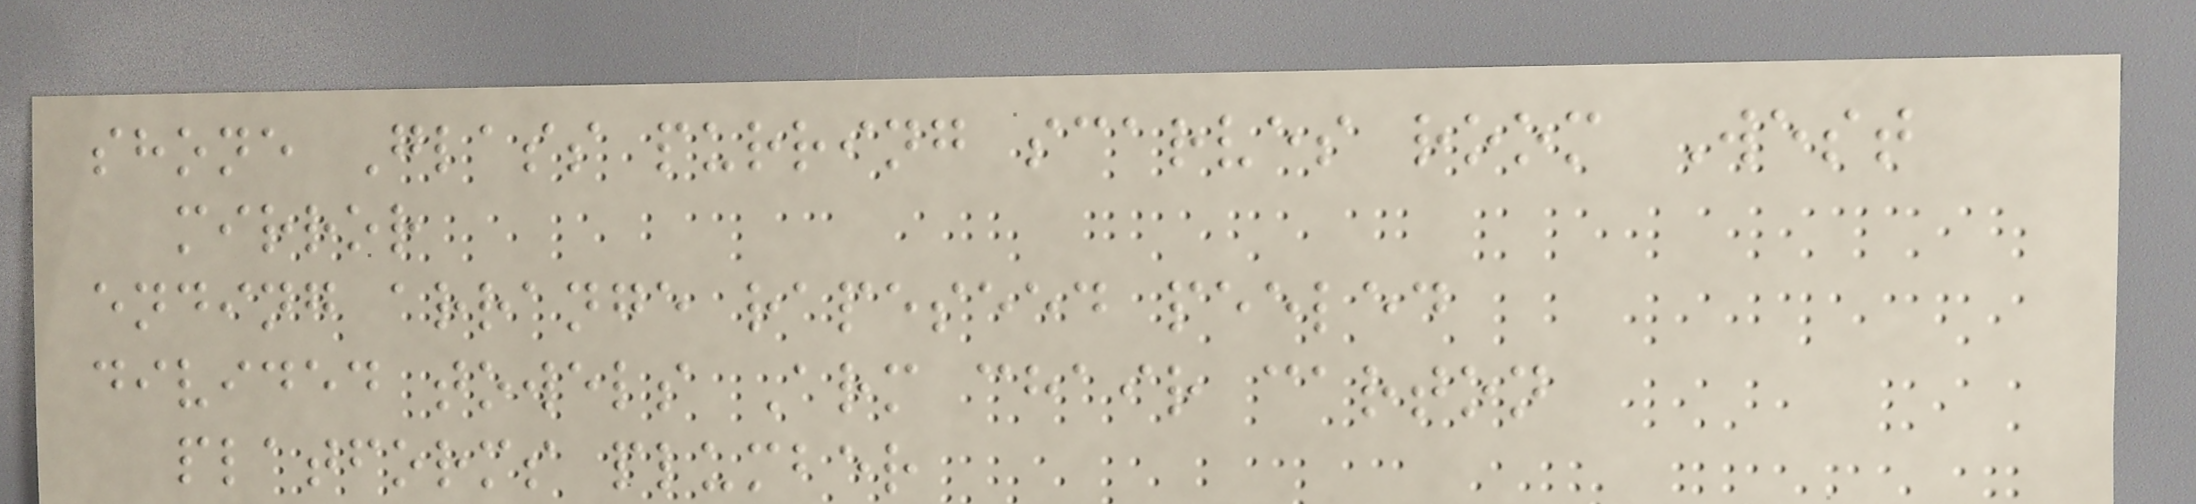shone Glass purring scarves room West
mirror
ending arrange rapeseed peeled
divided towels Arm chair carton
platforms plumber
